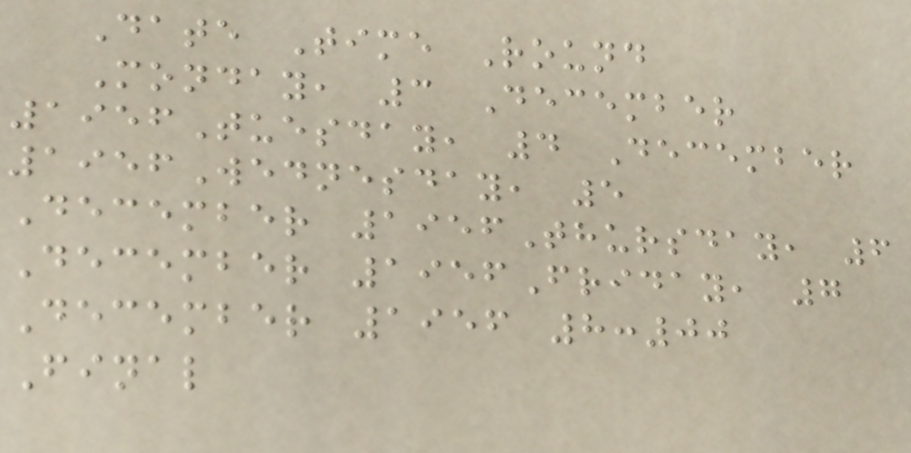Date Time Round
Monday, 3 December
1956Tuesday, 4 December
1956Wednesday, 5
December 1956Thursday, 6
December 1956Friday, 7
December 1956 8:00
Final
